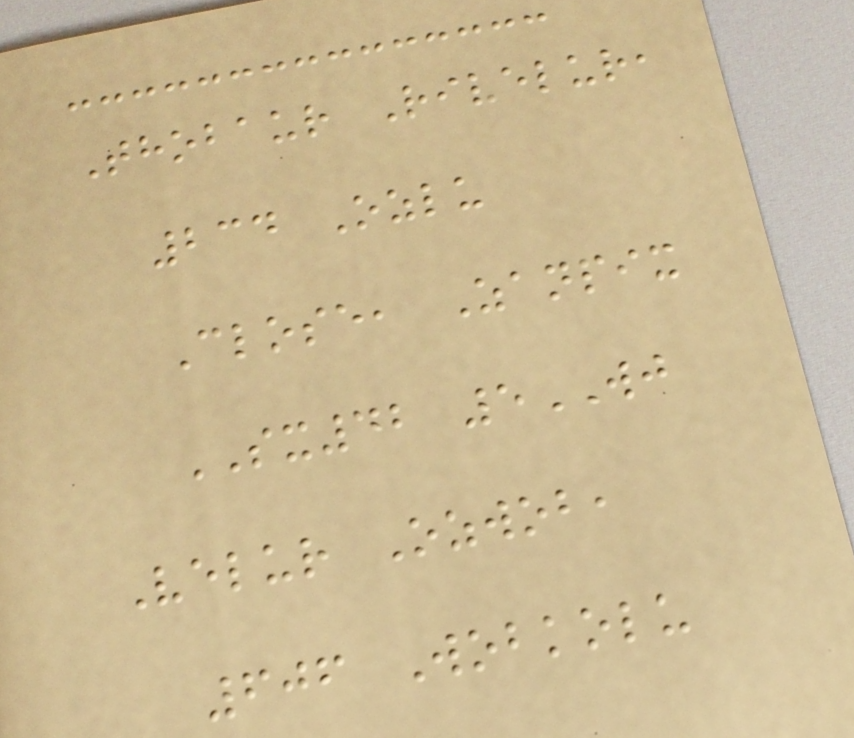Thobaur Rivelur,
234 Ozlu
Close, Zanpix
SX42 5WJ
Velur Ozwob,
606 Wobkolu
